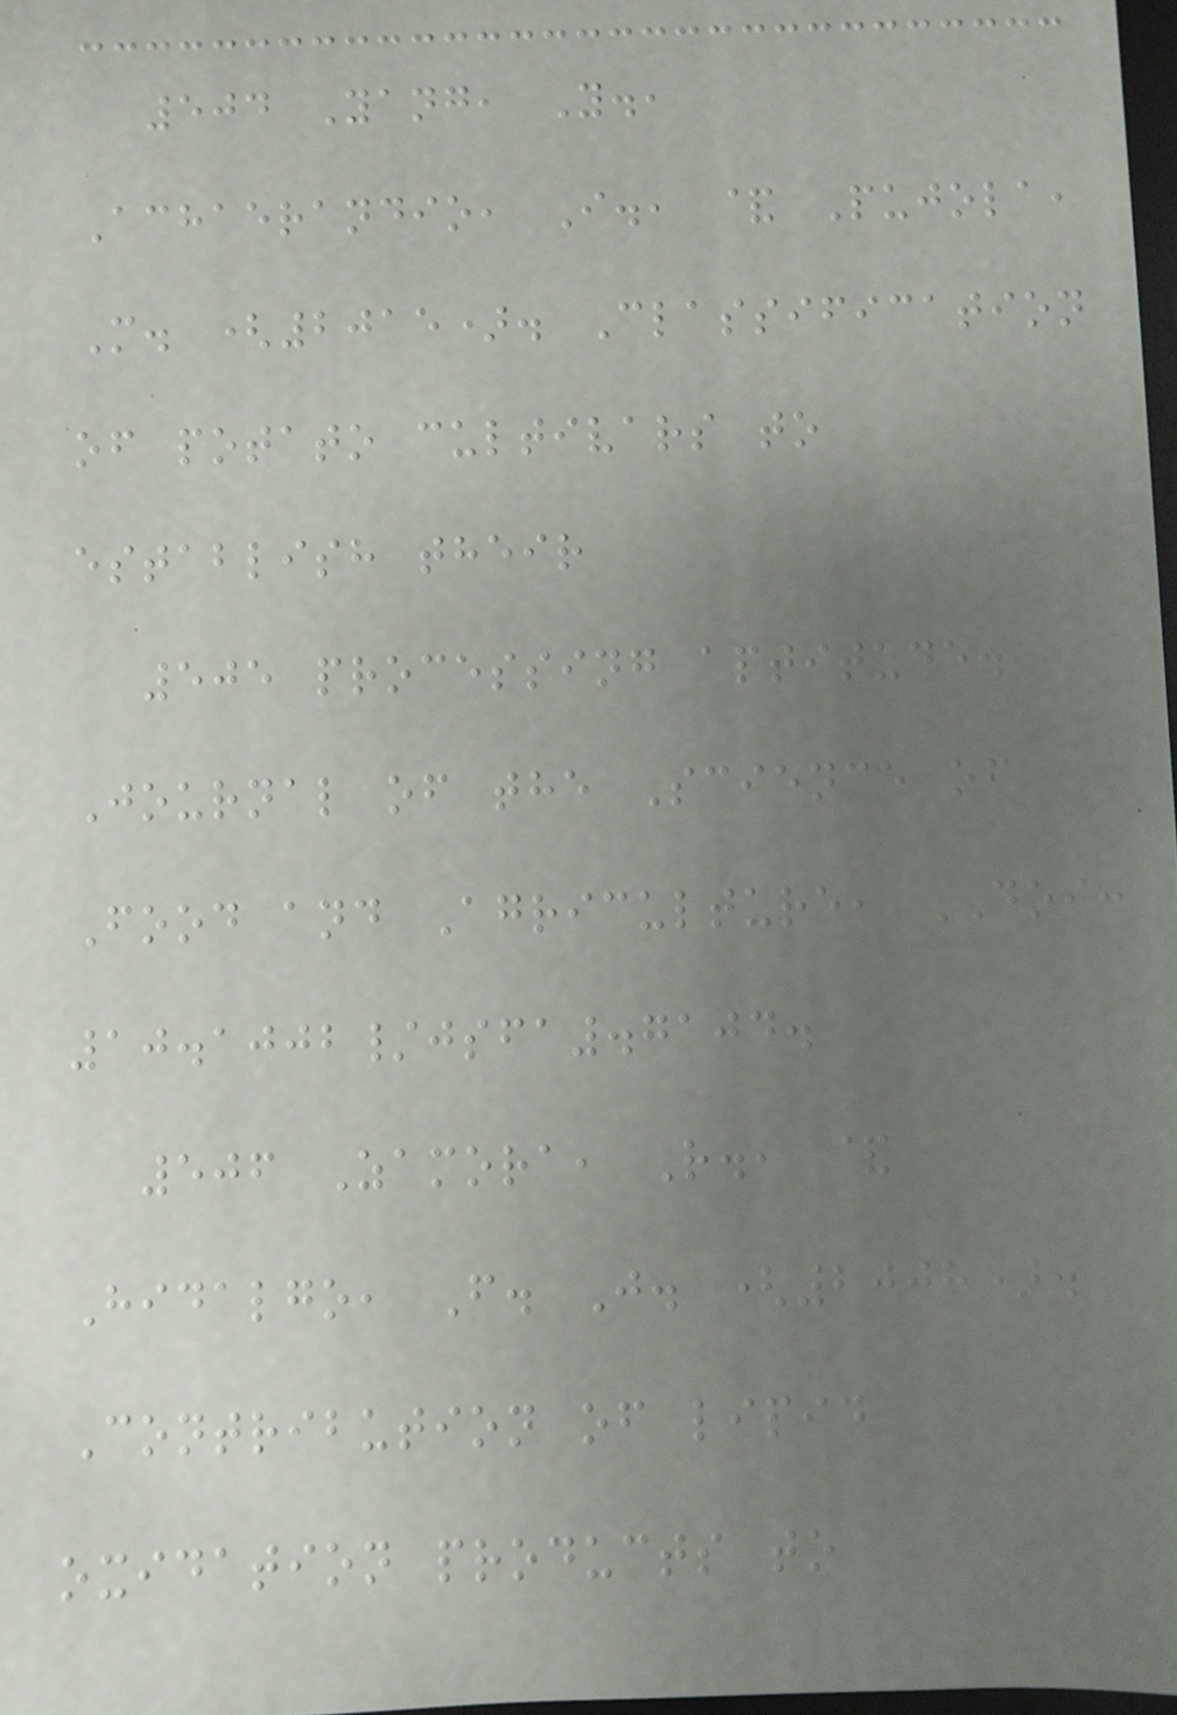504 Yang, Y.,
Achaerandio, I., & Pujola,
M. (2015). Classification
of potato cultivars to
establish their
505 processing aptitude.
Journal of the Science of
Food and Agriculture, DOI:
10.1002/jsfa.7104.
506 Zamora, R., &
Hidalgo, F. J. (2008).
Contribution of lipid
oxidation products to
